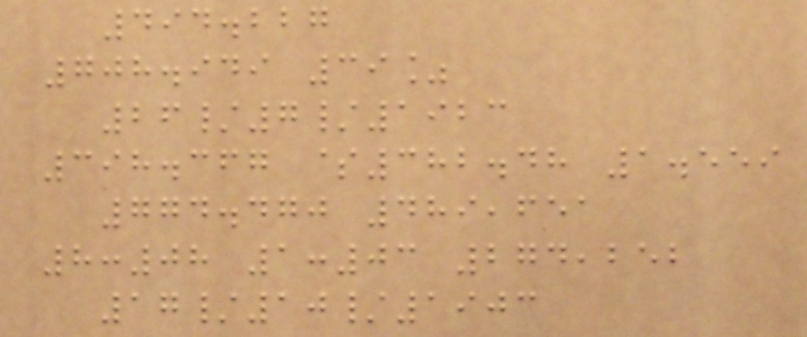494.227
708.949 39%
26/7/1923
398.367 $382.48 1.559
774.470 489,651
8:08 1:03 274,252
17/10/1903
